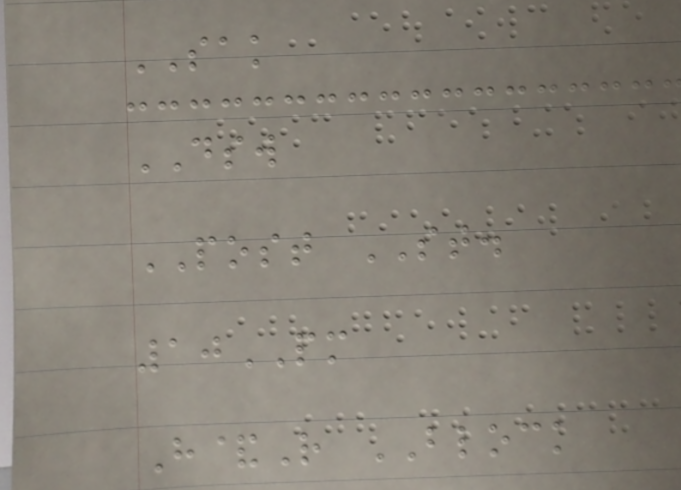SAK
DSW
POST ST.
10PM
H&R BLOCK
